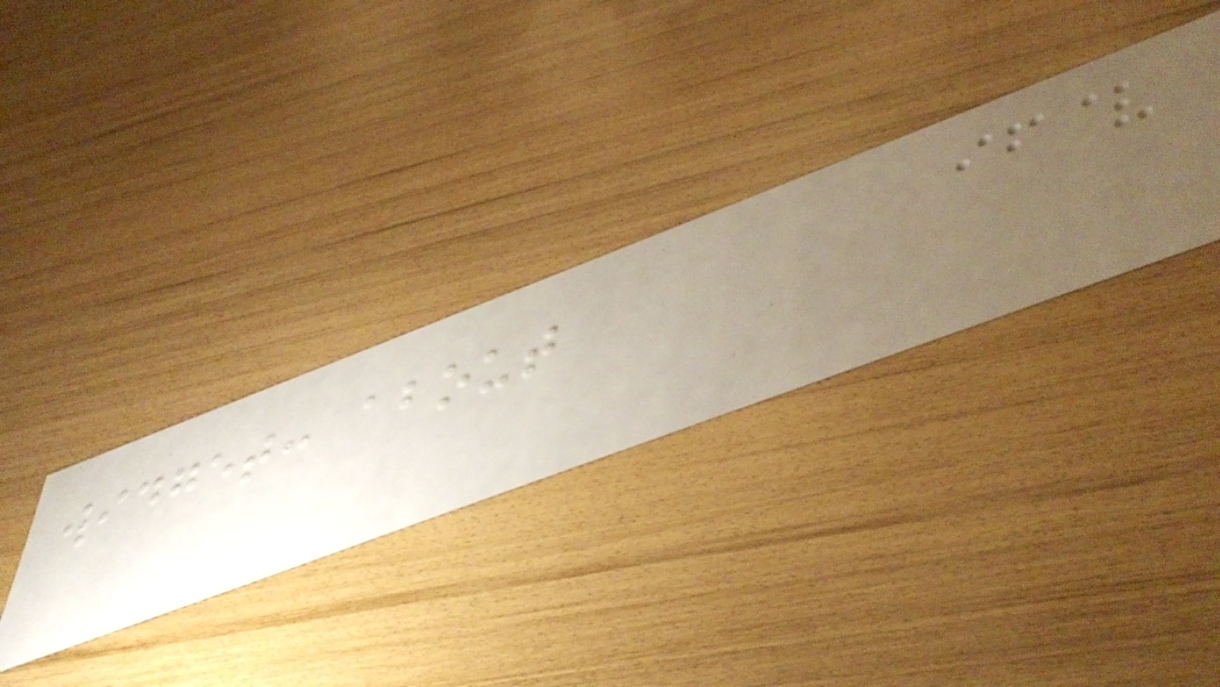widget: about
